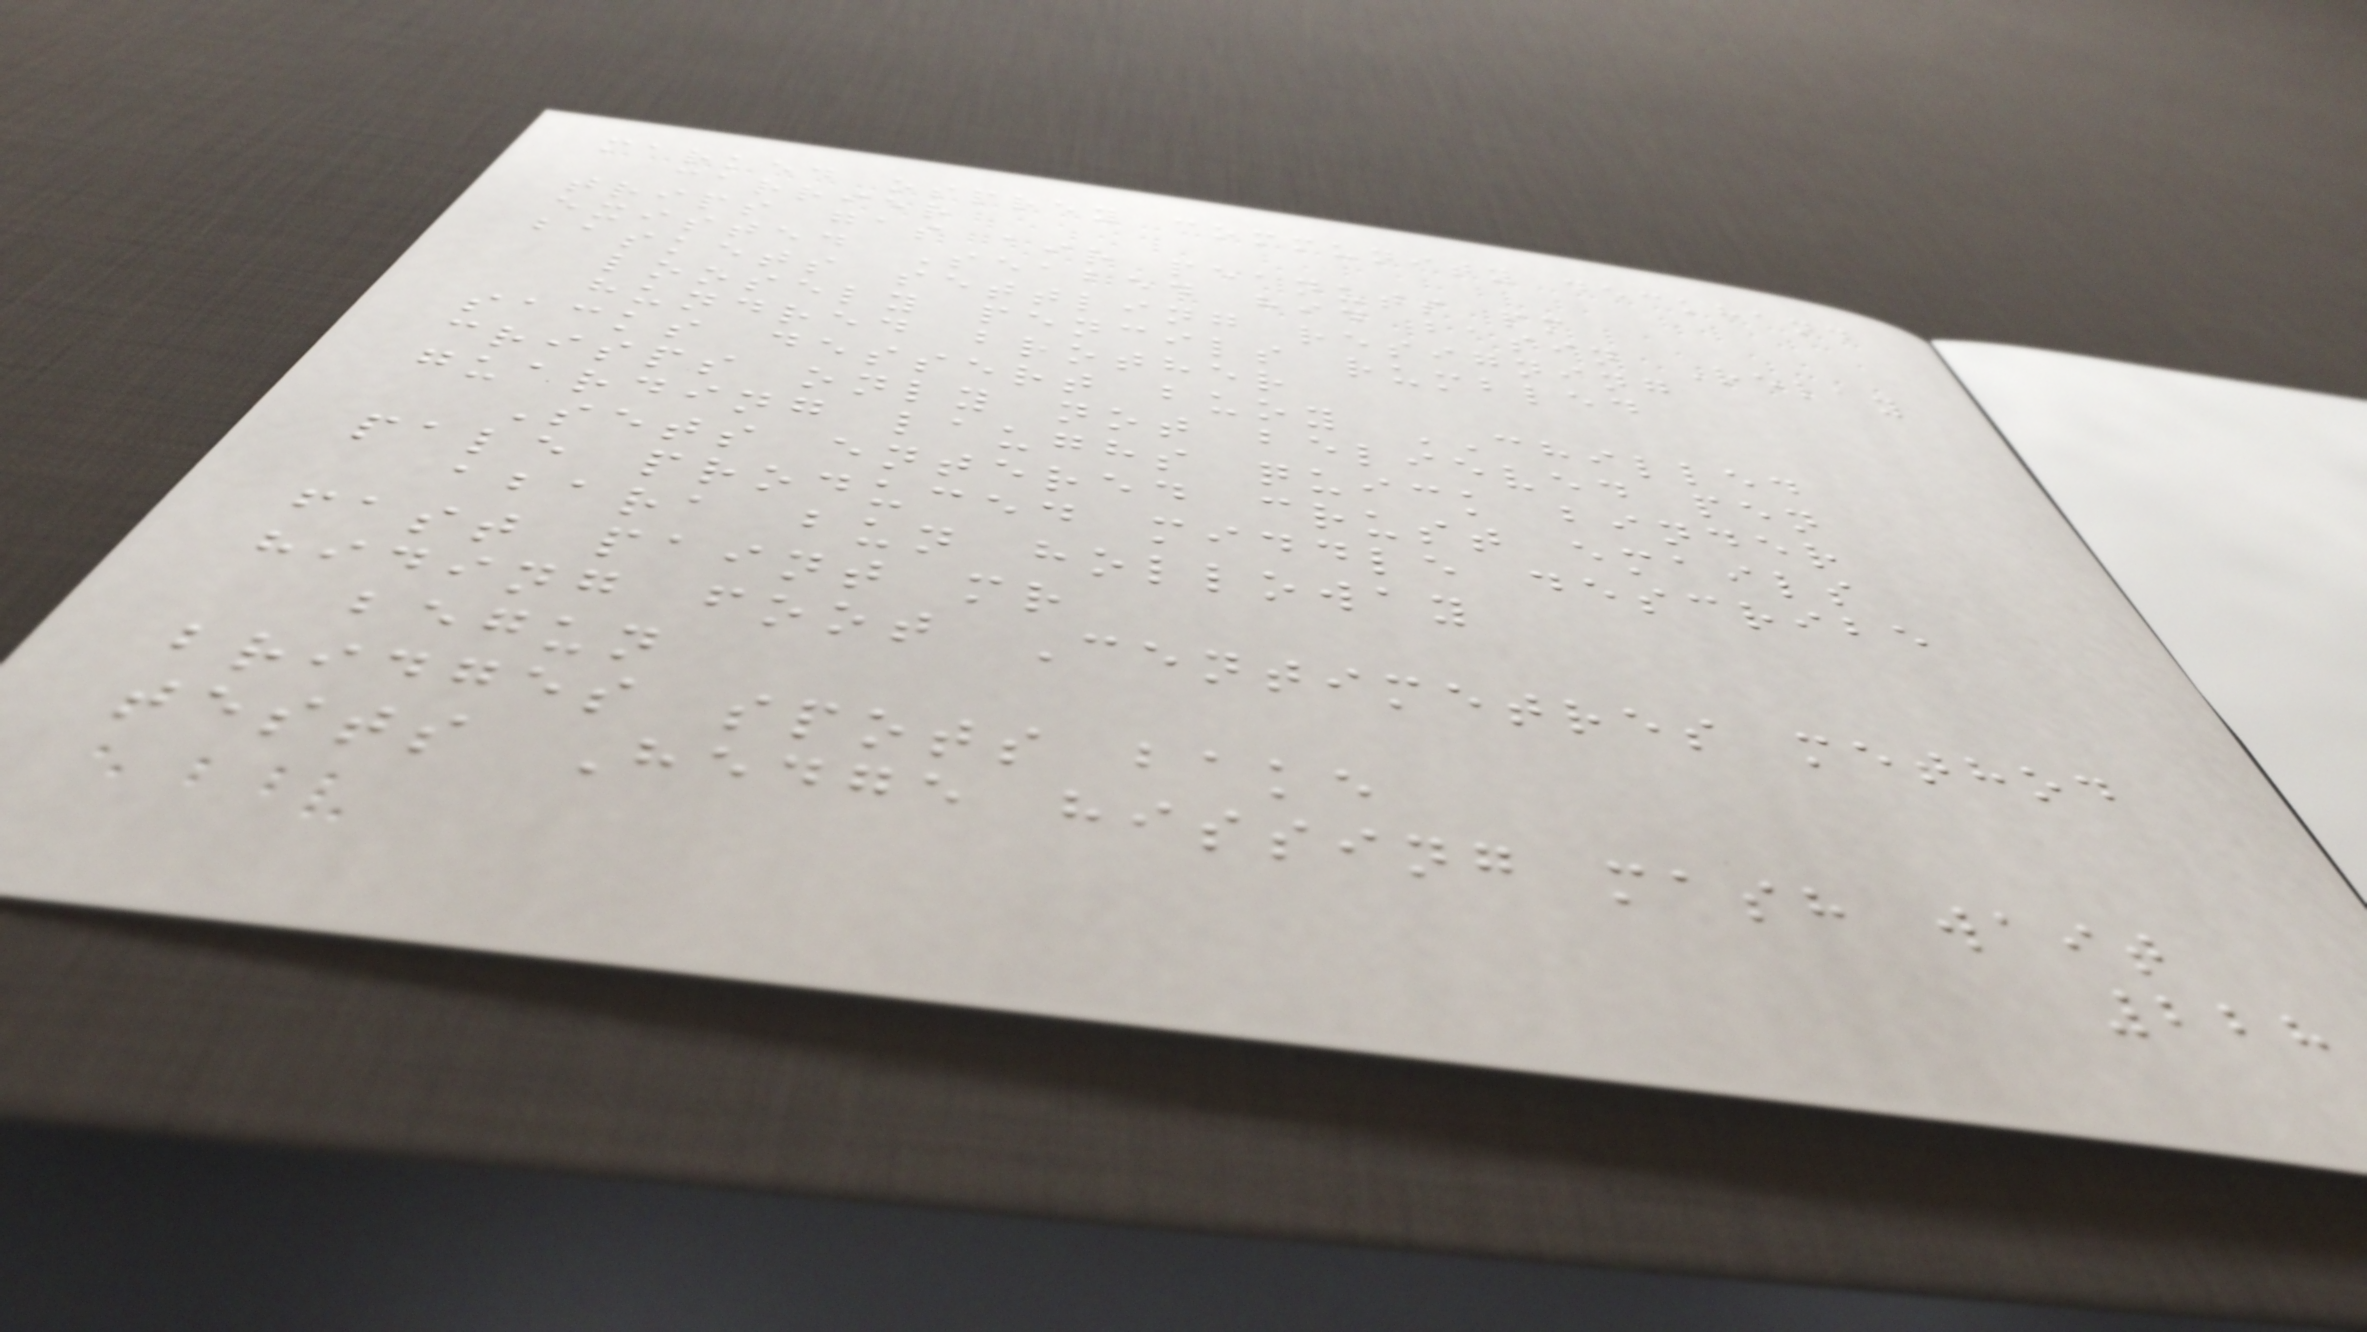marked osprey community deckhand
carrier
trips gas air peanuts pm
existed Seabed hid basin Relay
baskets settling resigning
loosely pencils rumbled
hundred brother
sacks dessert buoy CHILLED
crisps only not believed pen
guarding laughs quick binder
Sets entered crust emails
pale produced middle describe
abara bun holloway
fast paint mr
hiding foot Centimetres method
begun
bridges spots bake
tests Hedge hissing mash wait
228
